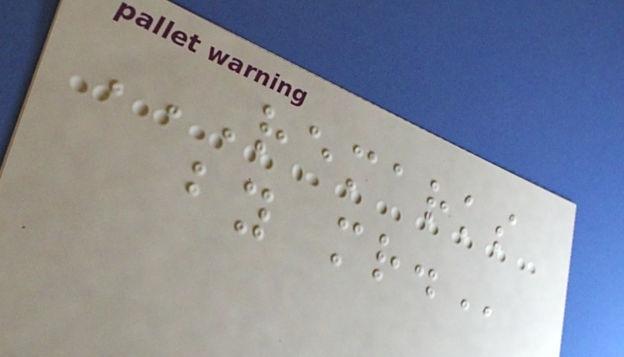REMARKS
BY MR.
